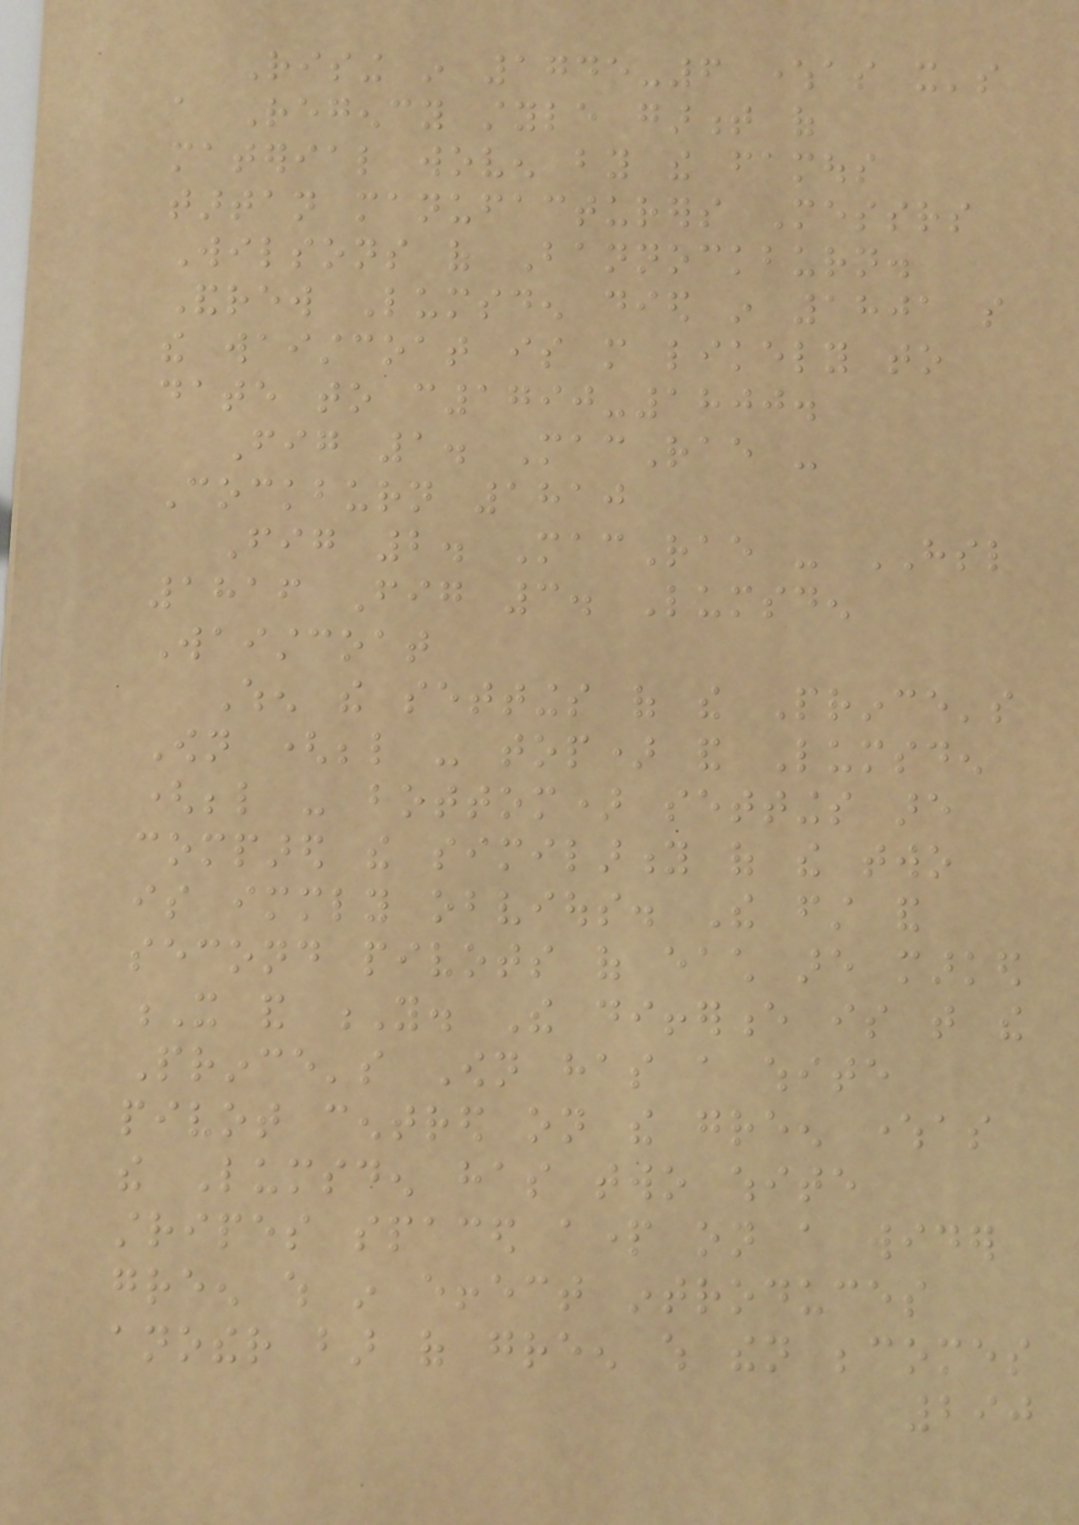Rising in 1745-6 whereas it's
a Regency style garment of
material woven by the famous
tartan manufacturers Messrs
Wilsons of Bannockburn.
Andrew Lumsden died in 1801 so
the waistcoat is more likely to
date to c1790-1800.
Fig 1. MacRae -
Cockburn 1810
Fig 2. MacRae - HSL
1816 Fig 3. Lumsden
Waistcoat
When the settings of the Prince's
Own (below - top) and Lumsden
(below - bottom) settings are
compared the similarity of the two
is immediately obvious. The first and
second pivots of each are marked
X and Y. The difference is that the
Prince's Own has a white
pivot centred on the green whereas
the Lumsden has two white
stripes spaced apart on a wider
green which in effect introduces
another bar of green which then becomes
290
